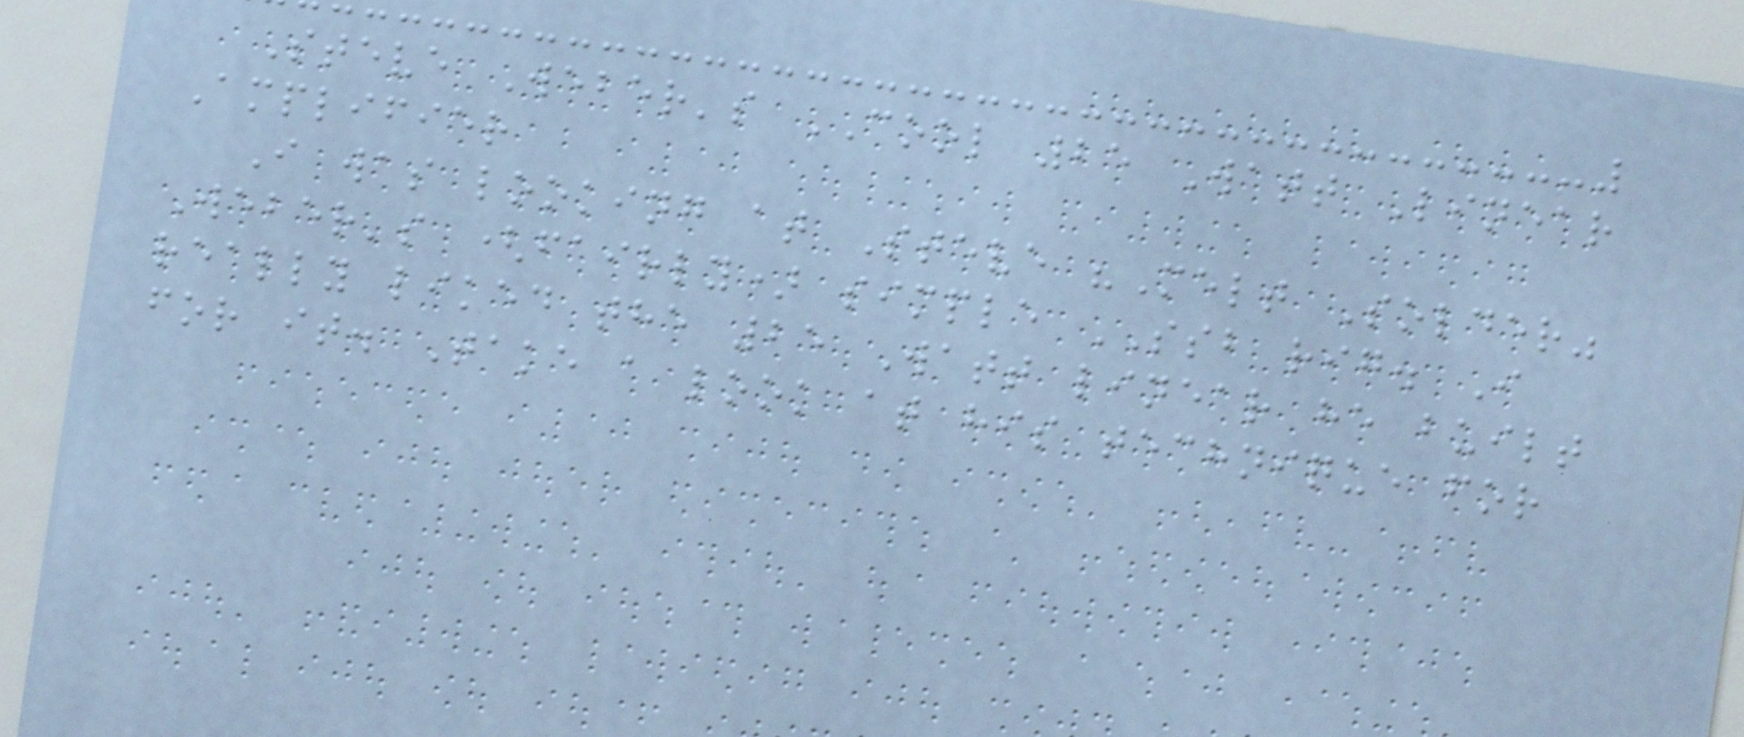Steve Weber's COOL 25 Watt Linear
Amplifier
I was looking at Steve "Melt Solder"
Weber's (fairly) simple SSB rig. I
really liked the 25 Watt linear he built
for it. Take a look at his technique for
